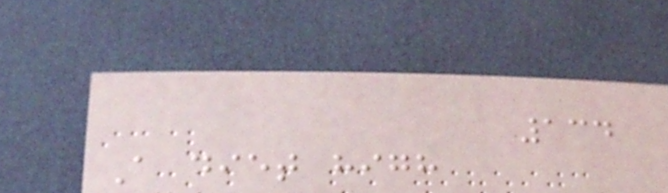134
A diet high
